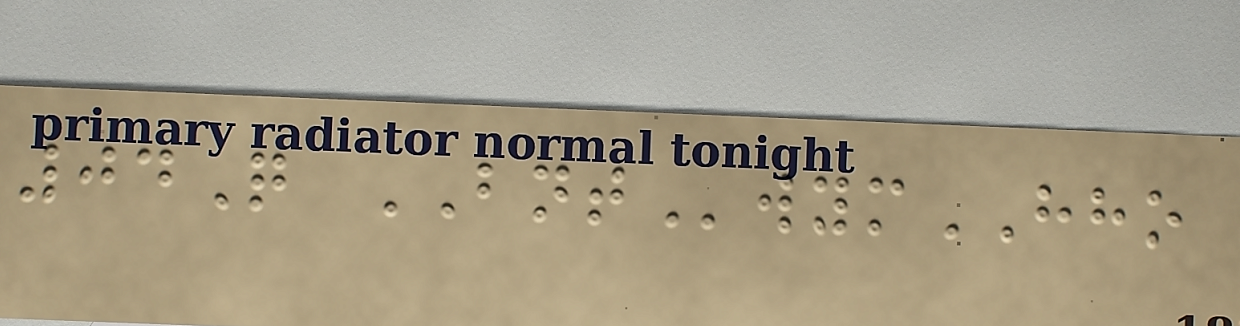04Q BNTwymHHO
